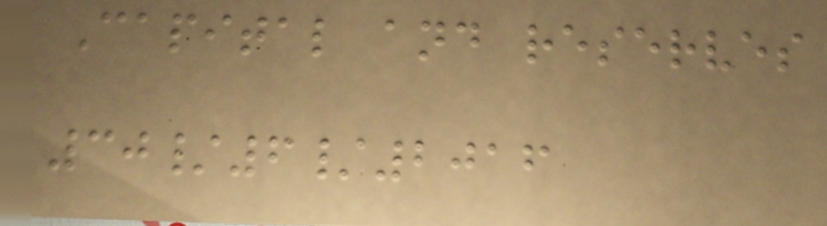Capital and reserves
30/6/2016
